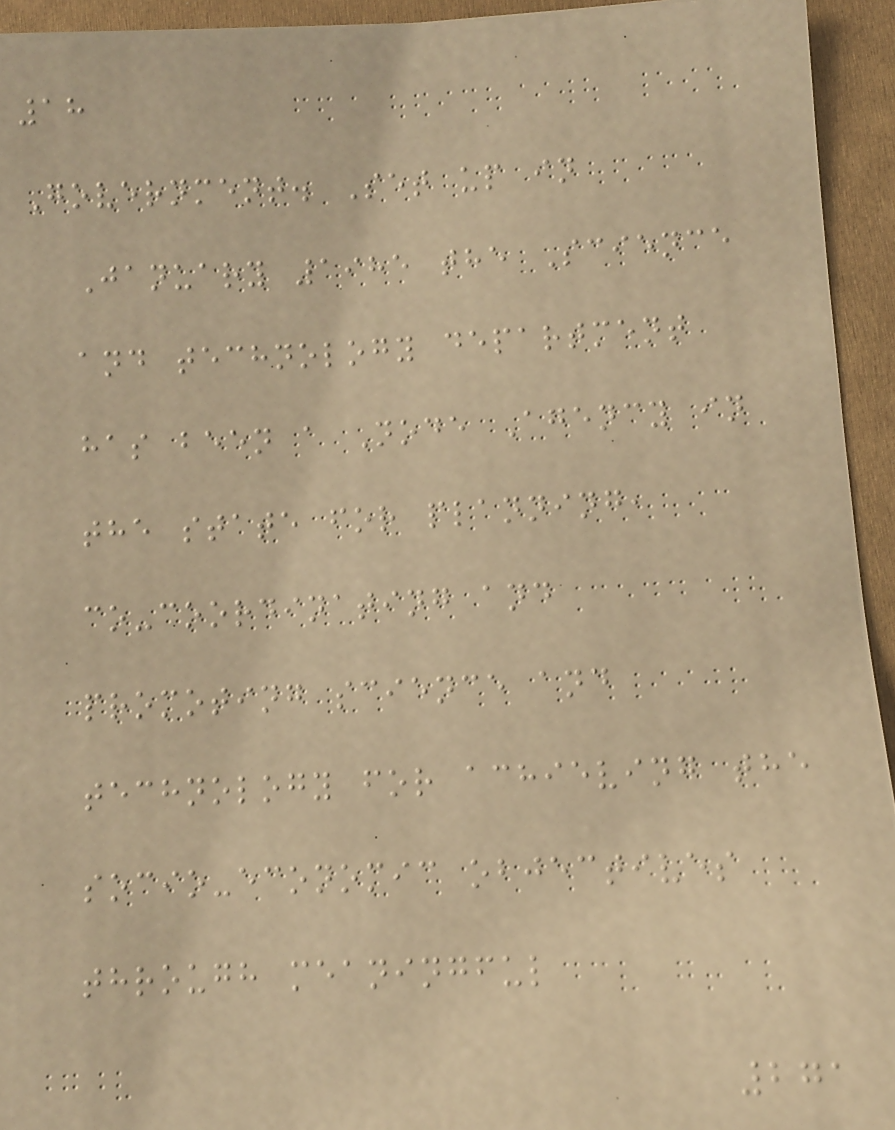18
Government. Set up in
January 1985 the Science
and technology department
has been a Node Agency in
the state for planning,
co-coordinating and
promoting science and
technology for achieving the
socio-economic objectives
through meaningful
271
